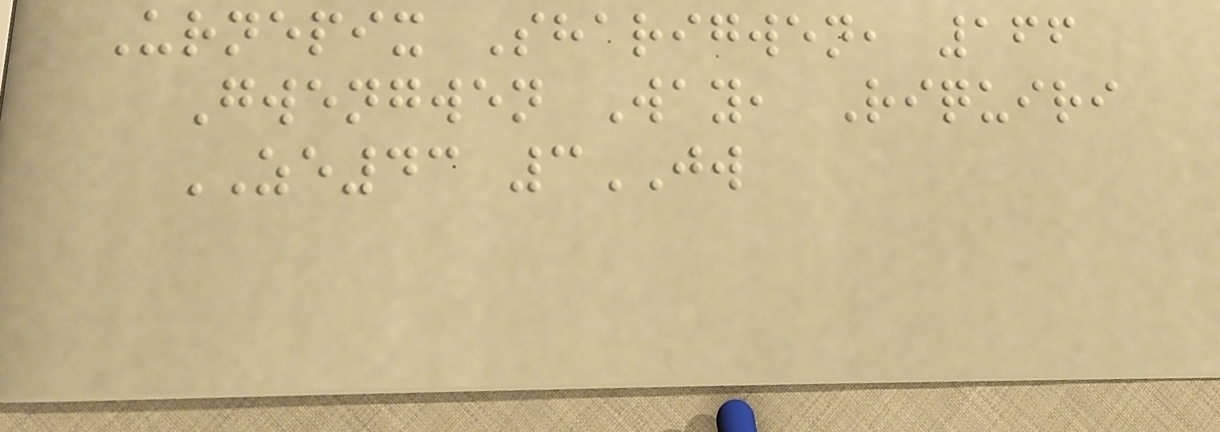Urnepix Sharigwen, 166
Gwengwen Way, Riquiri
ZE43 3JW
